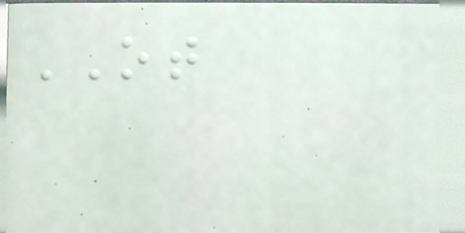OT
